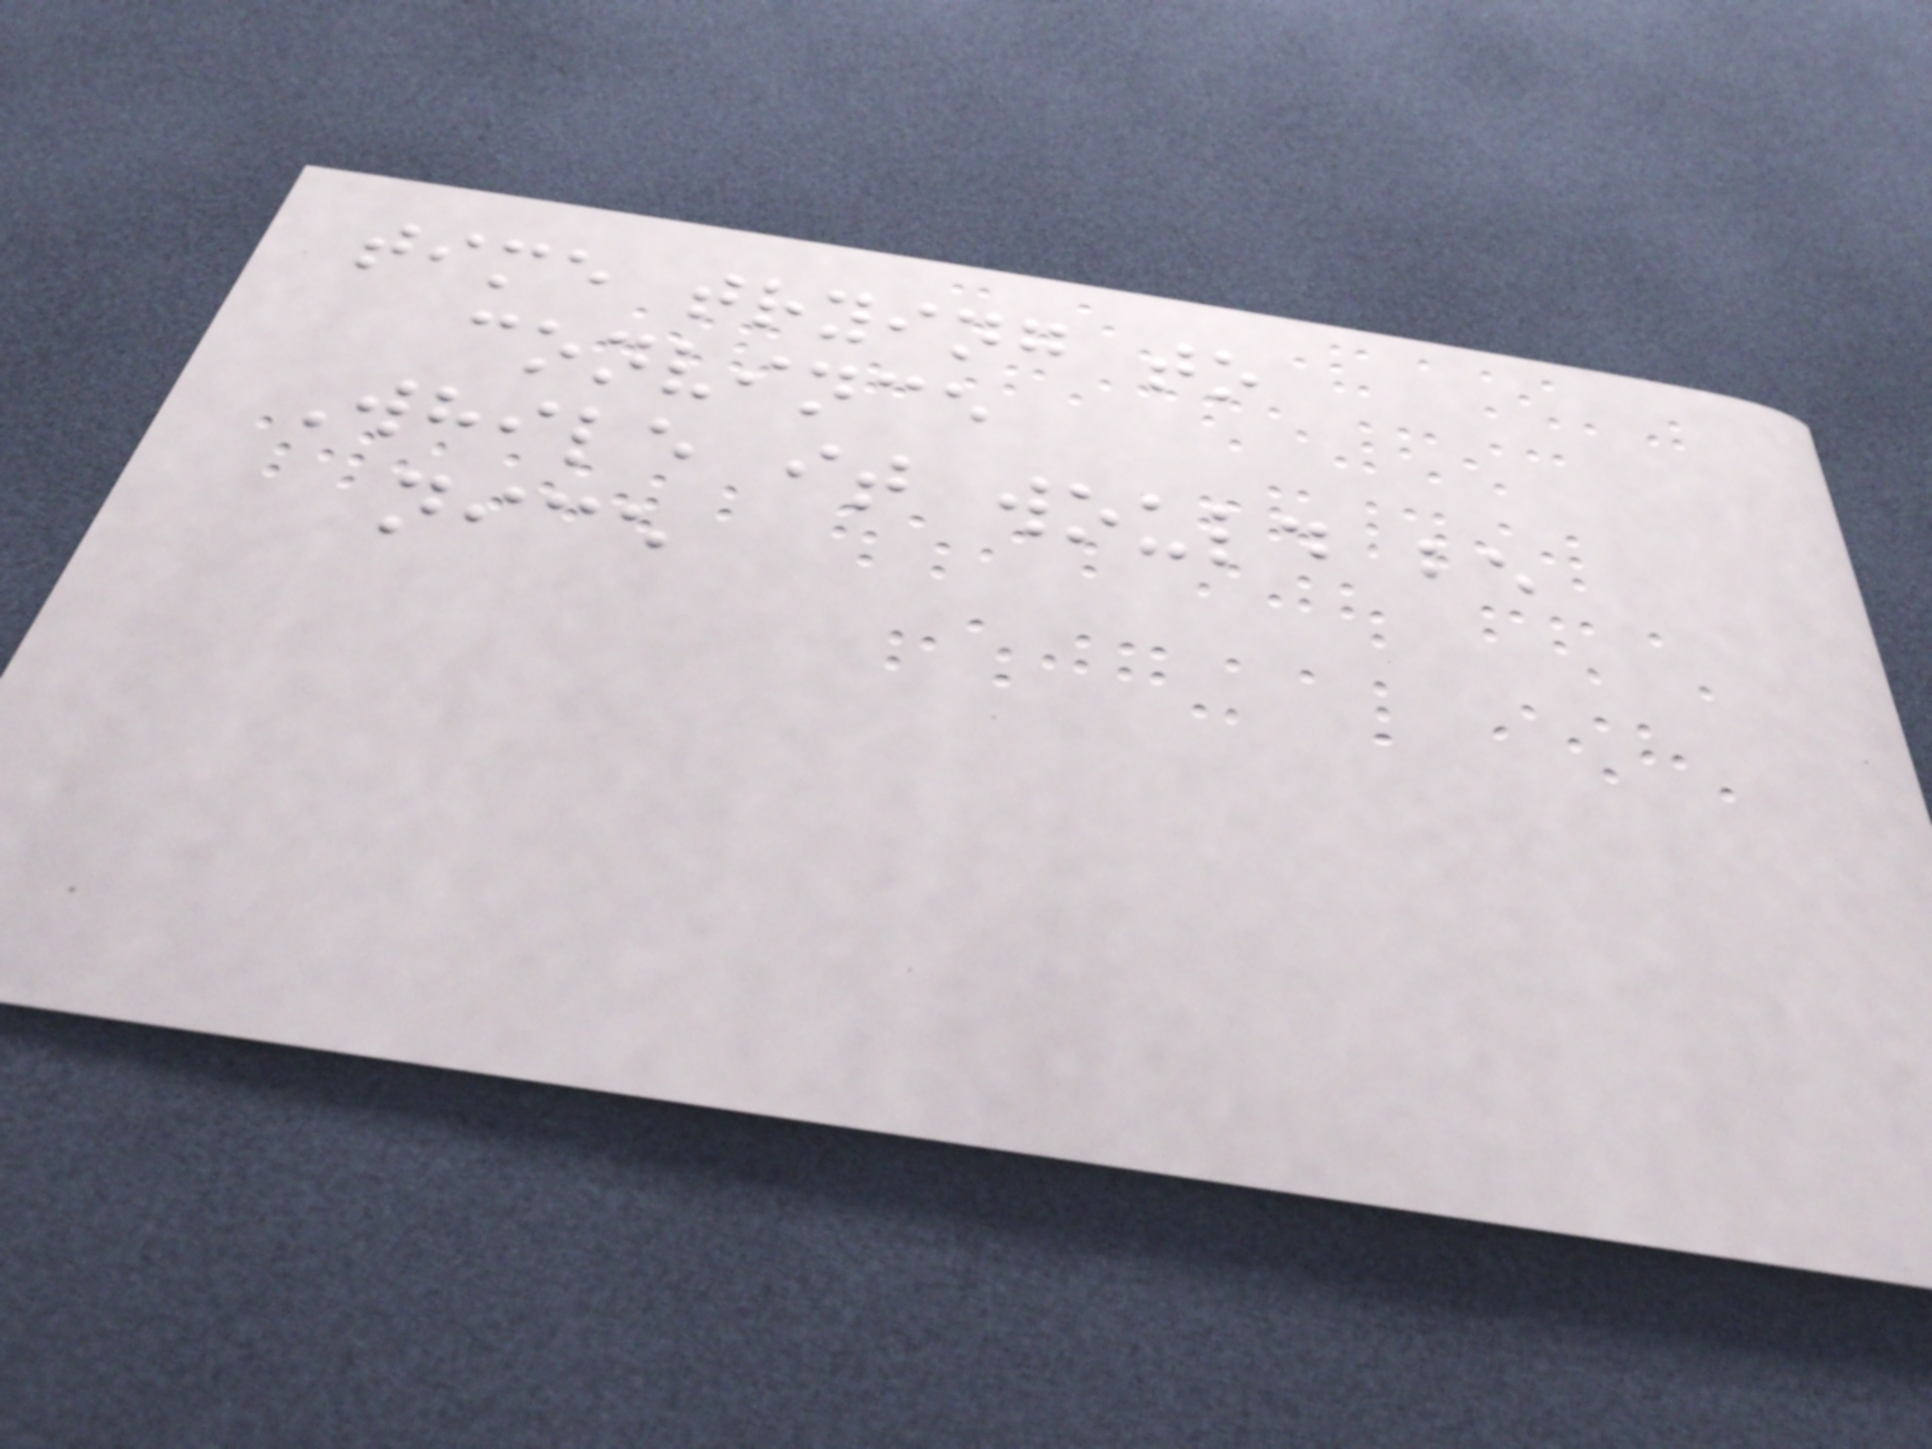time trying to
convince
While it would be
nice
